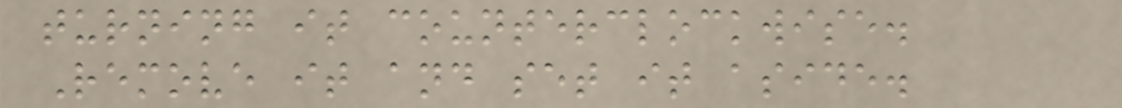turning it counterclockwise.
Remove it and set it aside.
